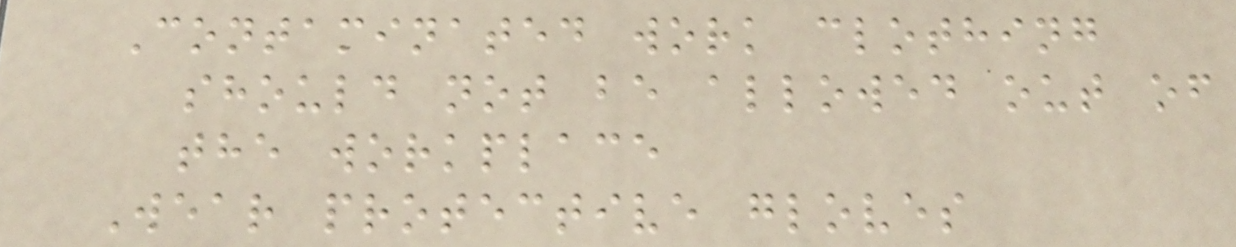Contaminated work clothing
should not be allowed out of
the workplace
Wear protective gloves
